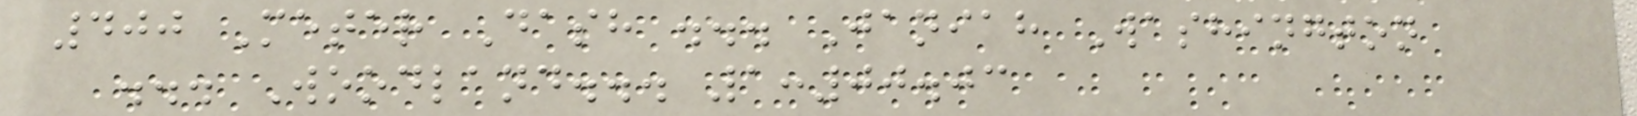400 Meter Dash ... Janiah Washington
... Woodland... 1:00.03
